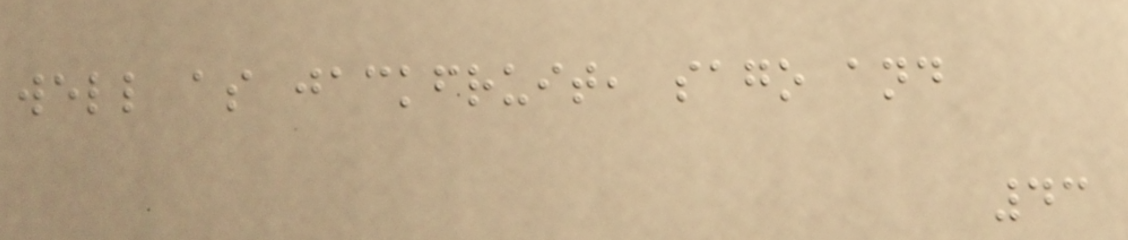well as jackfruit, sago and
43
